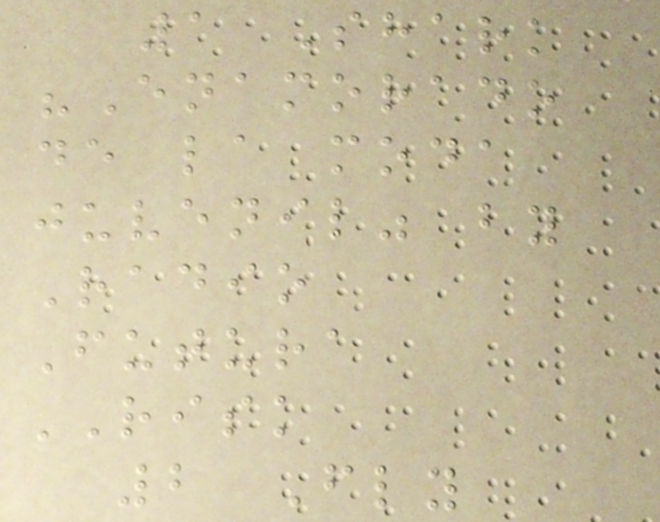1 Shark
"Enamorado
de la moda
juvenil" by
Radio
Futura
RISK
2 Fly
